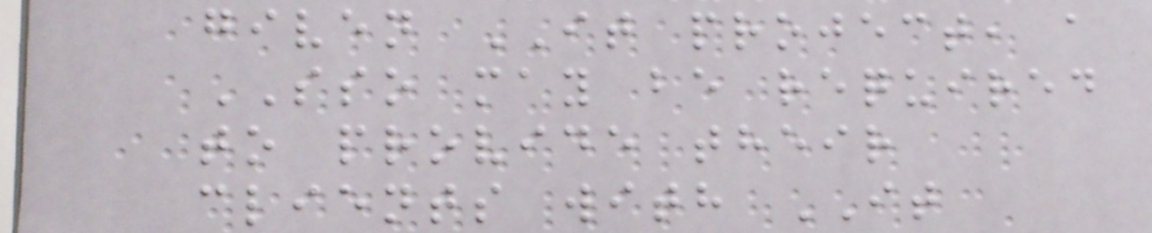given IT project, a
SSO may be required
to provide their
clients with IT
